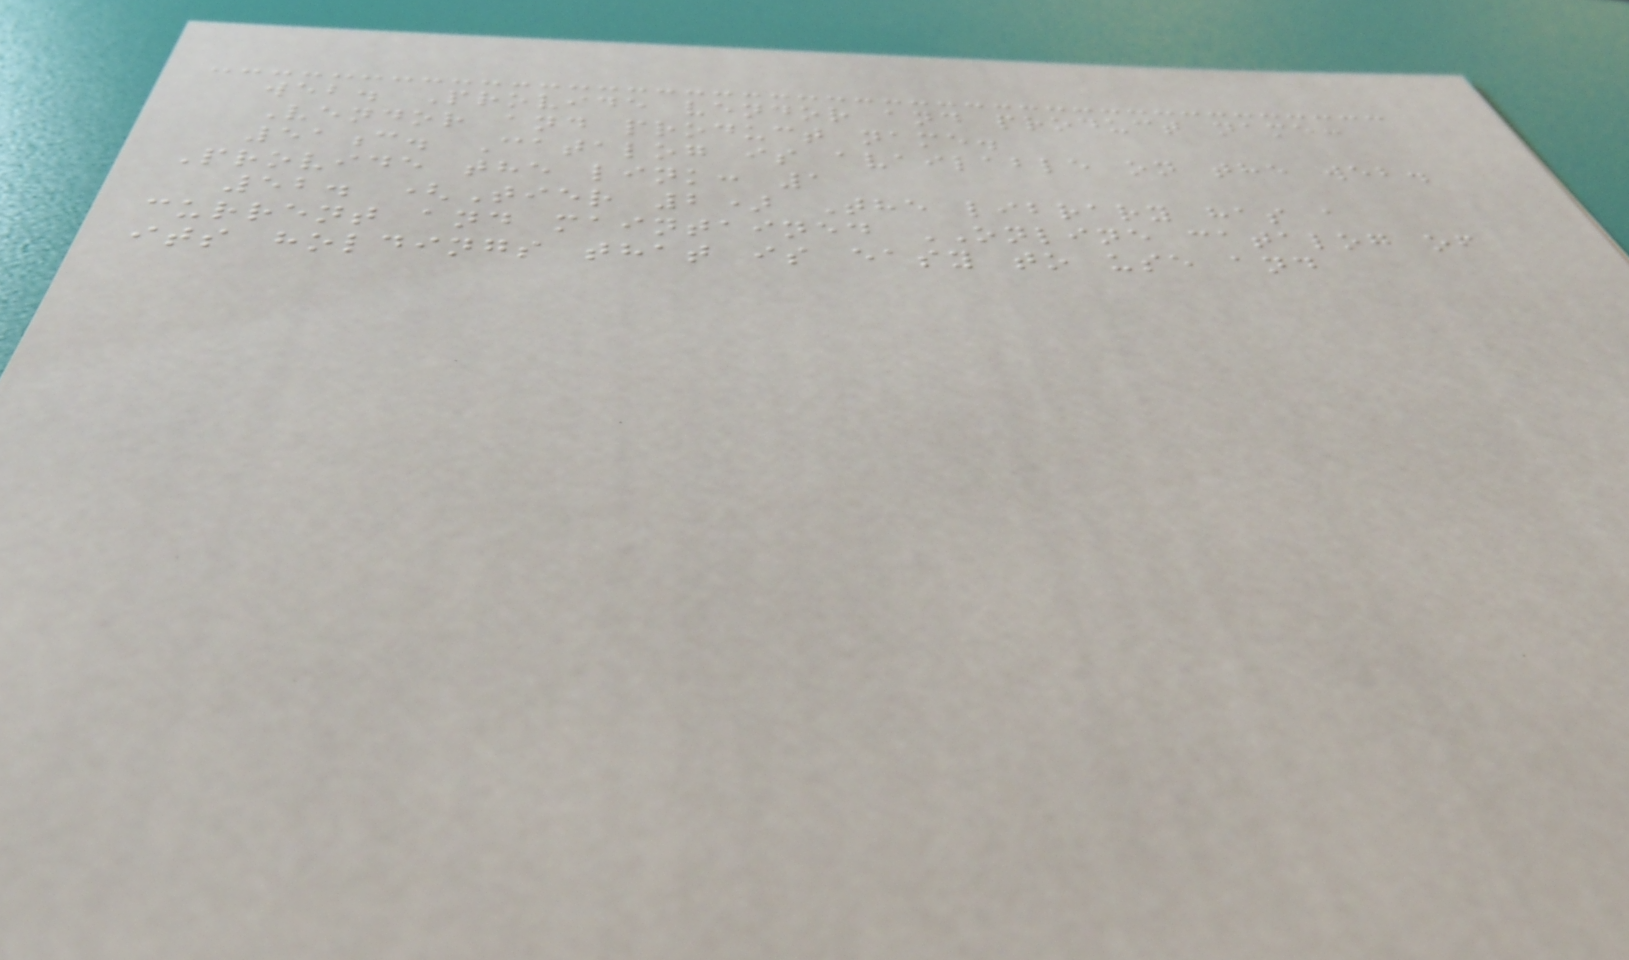web. Provide vendor and product name:
Vendor and product name.
51c. Catalog is available on the web.
Provide the link: 1
52. (Tier 2) The library has a
current and maintained ONLINE catalog of
its holdings that is easy to use and
